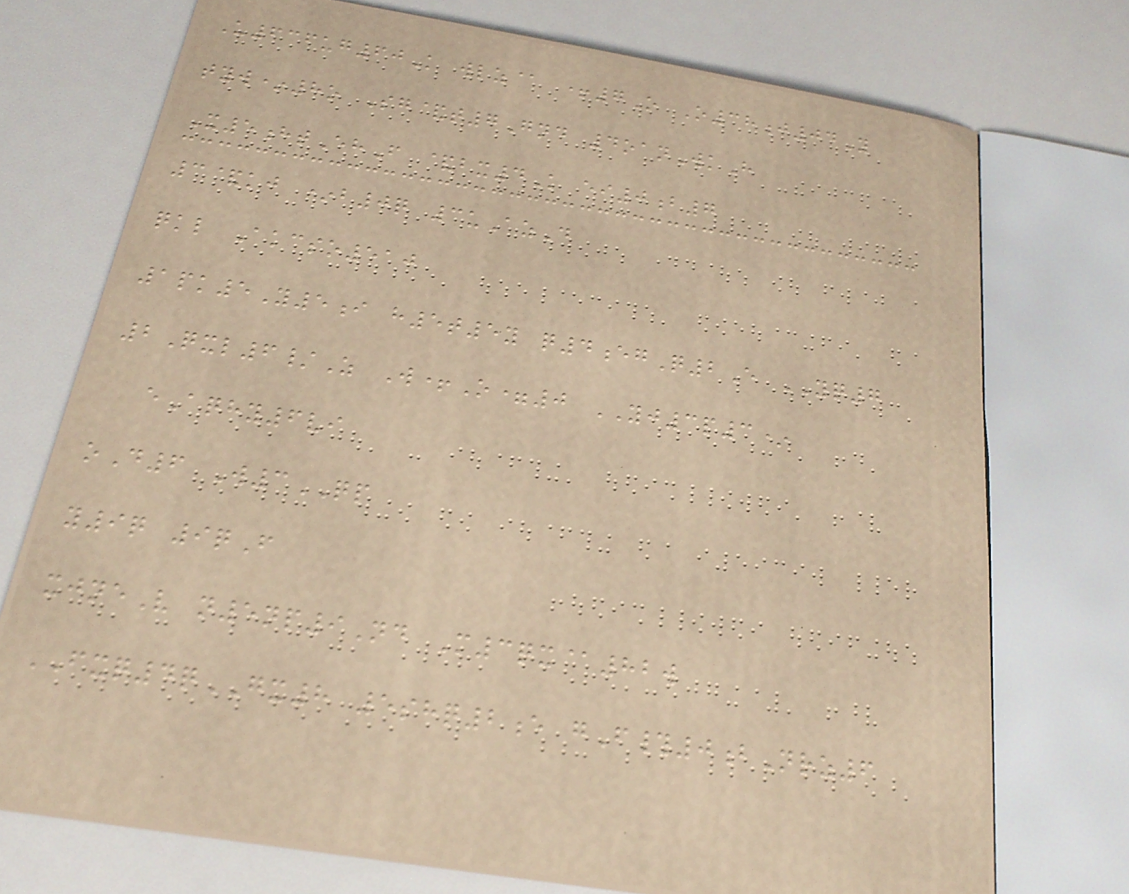U636ug60K wlz@ +7O O38j04Y
tyw*8o Sg&t7Gnd 4oanWkH
X5htEhF &bx4K ei0b7
3&kj *b0q 3uAzD
qkl Akcso510
1pk5Y5i h5t5y q4egQ2E YQ7
2Qxl6/Z W+O=0 YJ3p3*
eAqhy6vi
oD6 W3QP
y9q 9qF
xjneV n5np9Nd M3qx@82w
FXQ4qGX8 5shq2e gF#0bNrz6
